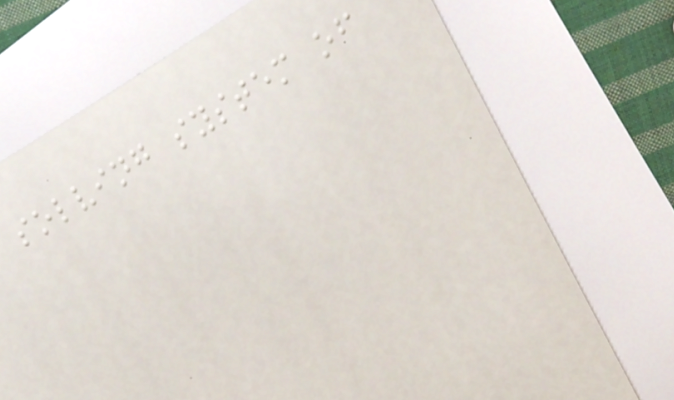solving system of
